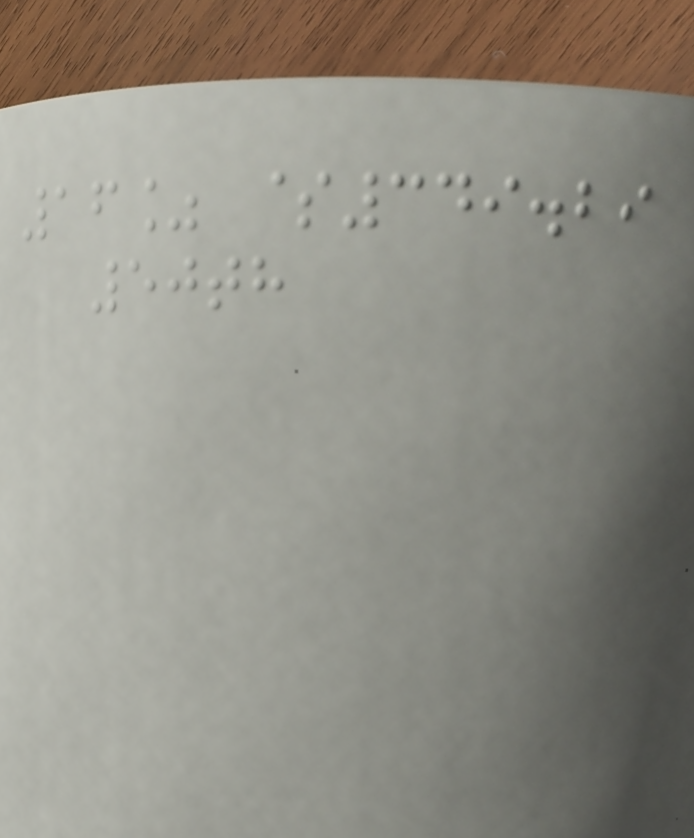16% $349.29
50th
